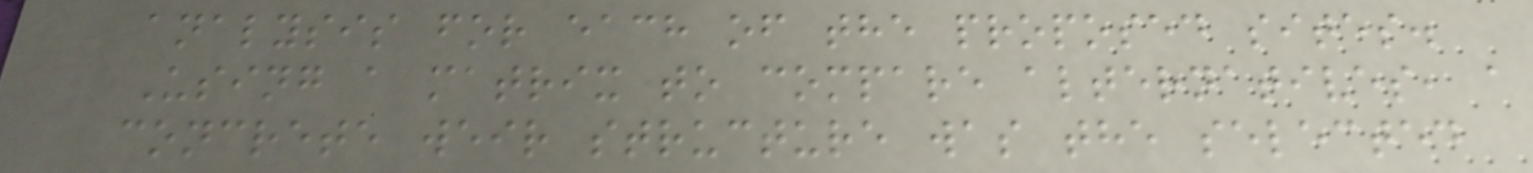analysis for each of the proposed sites.
Using a matrix to compare alternatives, a
concrete weir structure was the selected
